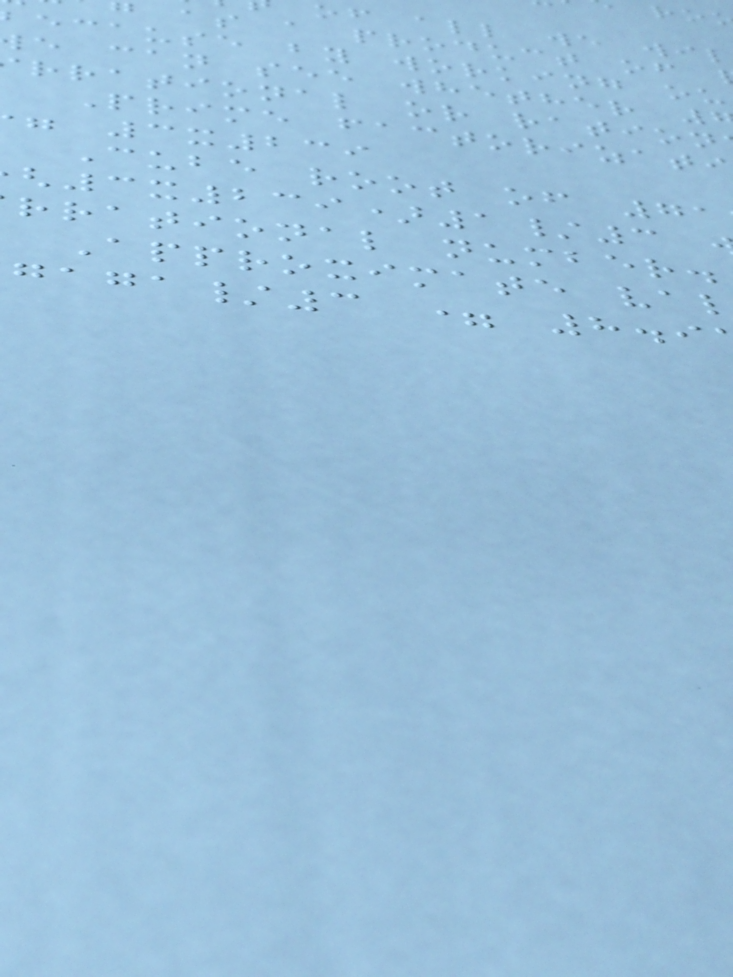of all we wil
as a product of
ecause by working ou
e can see whether
rrational or ration
Prime factorizati
3x239
Cube root of 71
3x239)1/3
rrational number.
Approximate va
/3 = 8.9
